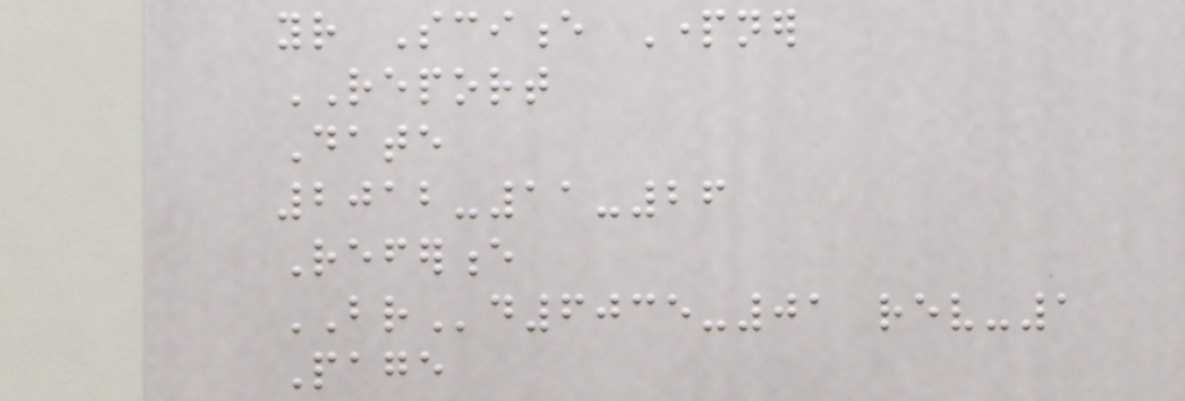your Science Partner
REPORT
Date
2012-11-26
Reference
BRd6035-01 rev-1
Page
